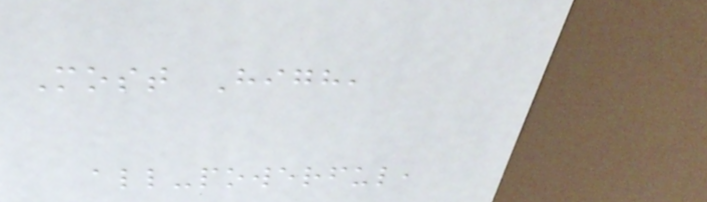Most High,
all-powerful,
